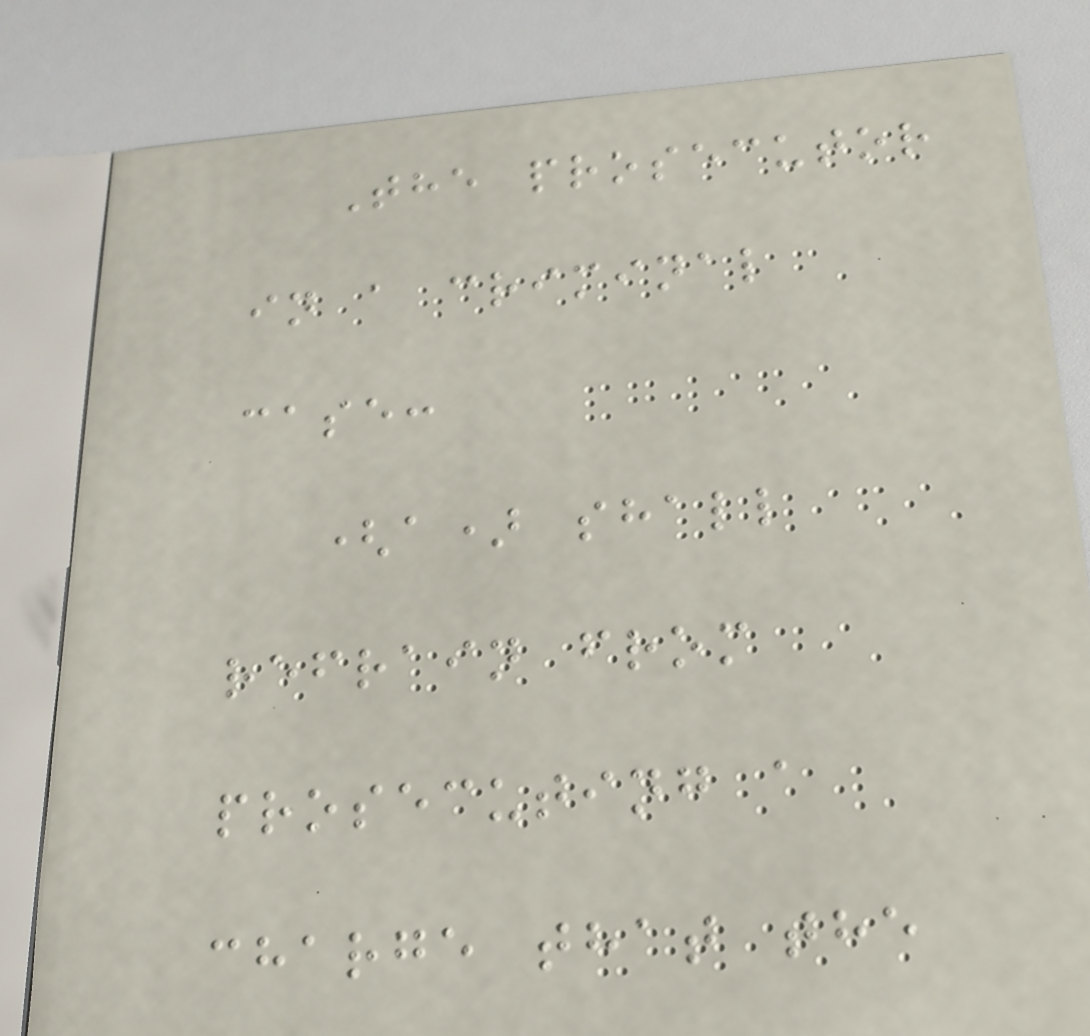The prosecutor
in a criminal
case:
(a) shall
refrain from
prosecuting a
charge that the
